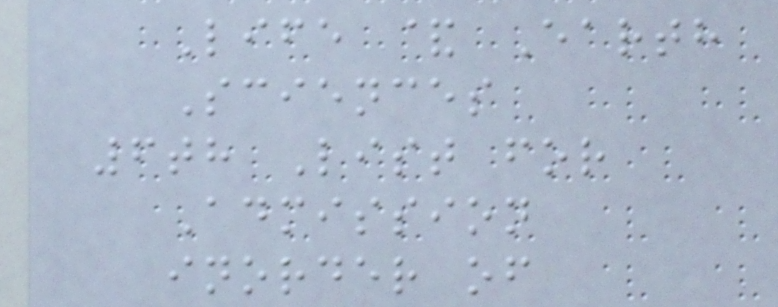Life & Earth
Sciences
6th List for
Admission
inorder of
